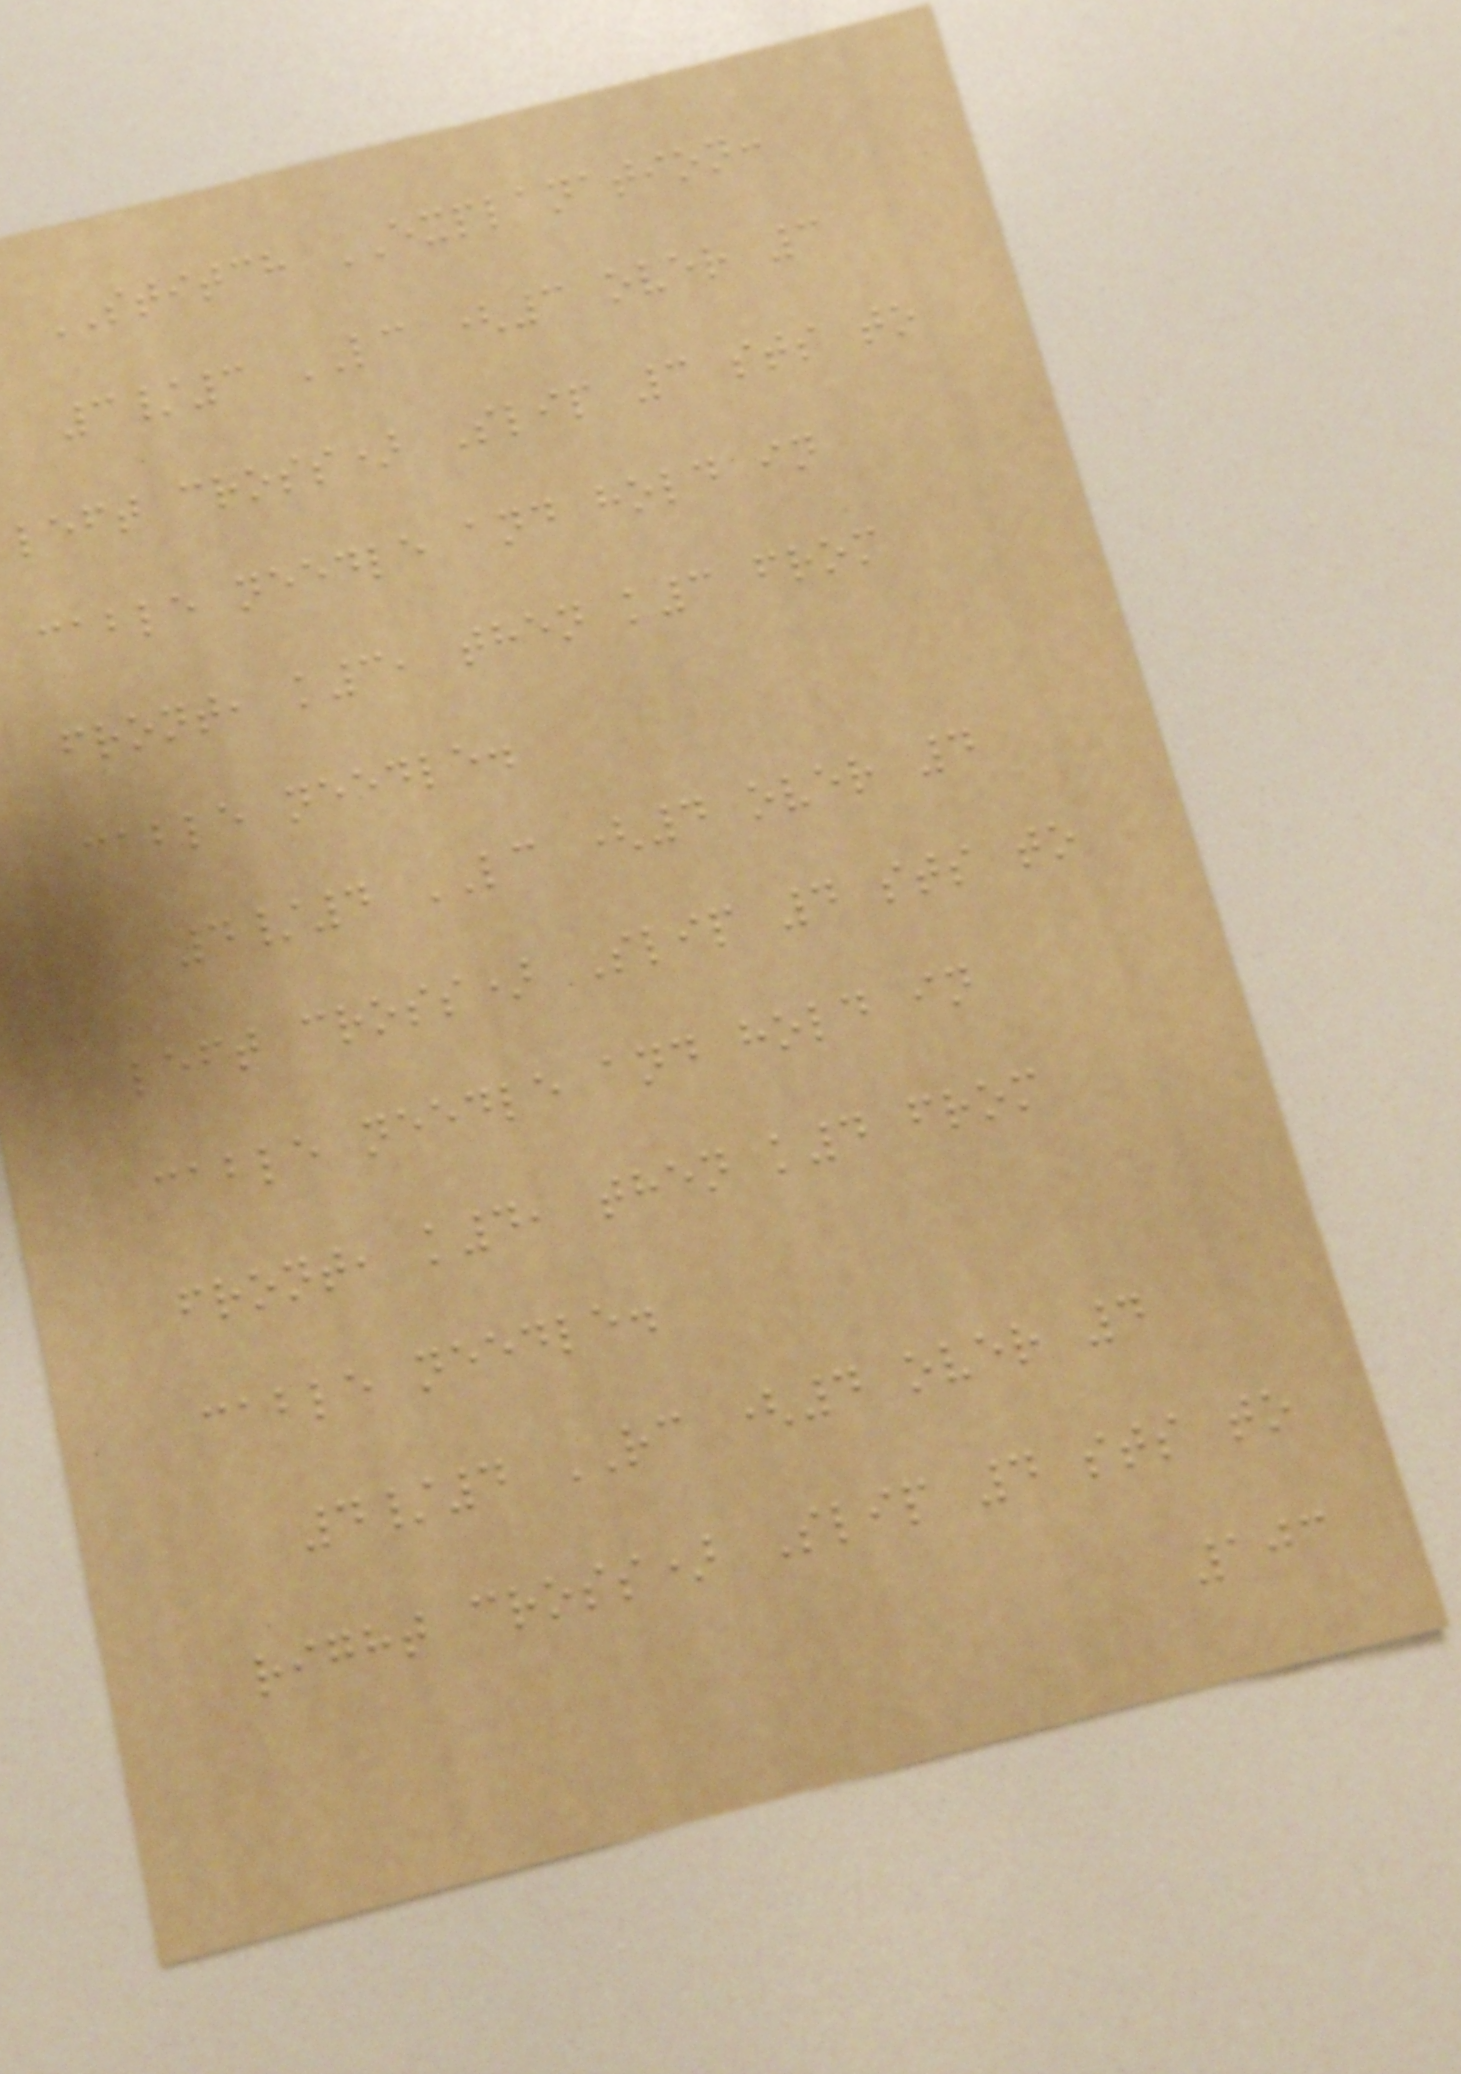STITCH EXPLANATION:
3/3 LC (3 over 3
left cross) Slip 3 sts to
cable needle and hold in
front, k3, then k3 from
cable needle.
4/4 LC (4 over 4
left cross) Slip 4 sts to
cable needle and hold in
front, k4, then k4 from
cable needle.
4/4 RC (4 over 4
right cross) Slip 4 sts to
103
